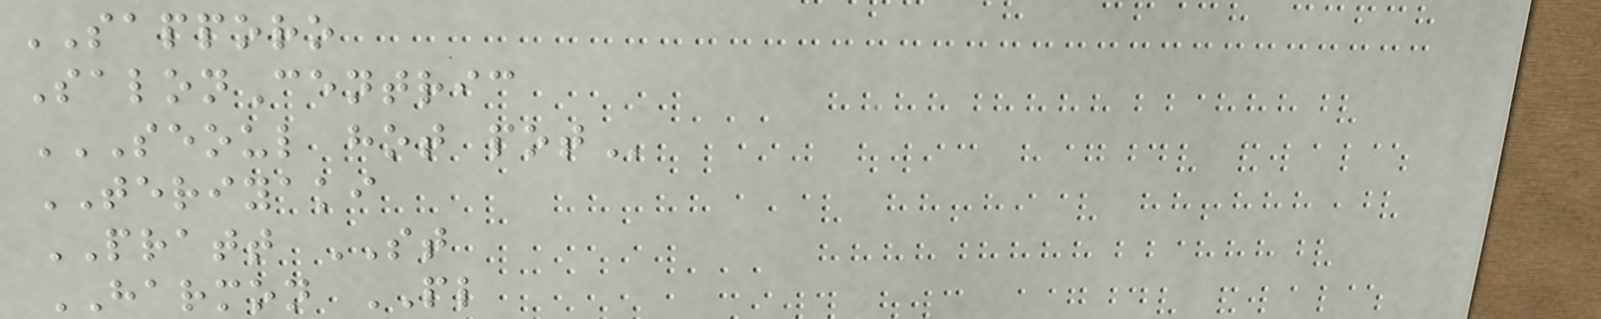SAPPORO
SalonCentric
SEOUL HOT POT
TERIYAKI
PRATT ST
HARMON PL
